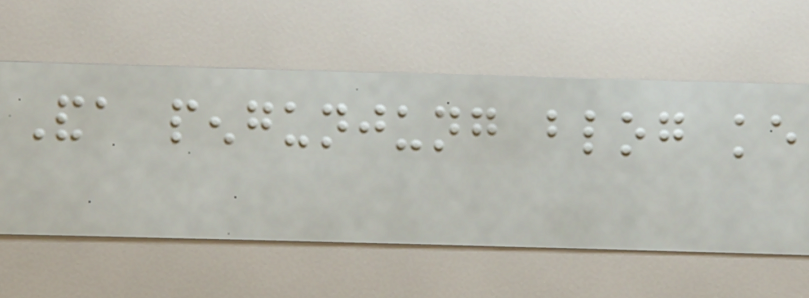Anda pengunjung blog ke
